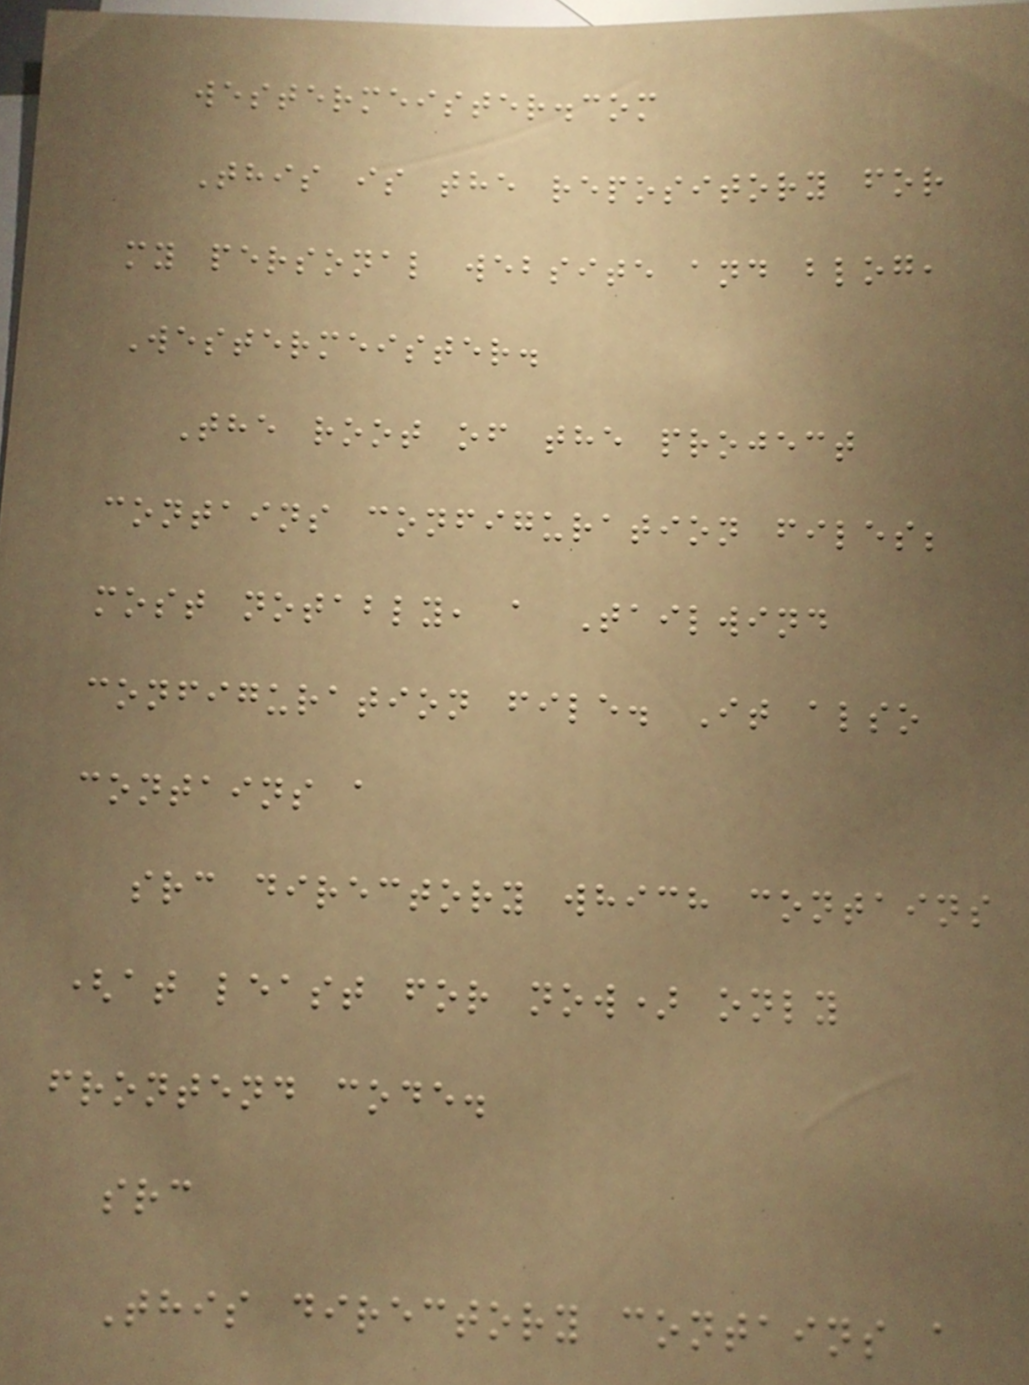westermeister.com
This is the repository for
my personal website and blog,
Westermeister.
The root of the project
contains configuration files;
most notably, a Tailwind
configuration file. It also
contains a
src directory which contains
(at least for now) only
frontend code.
src
This directory contains a
